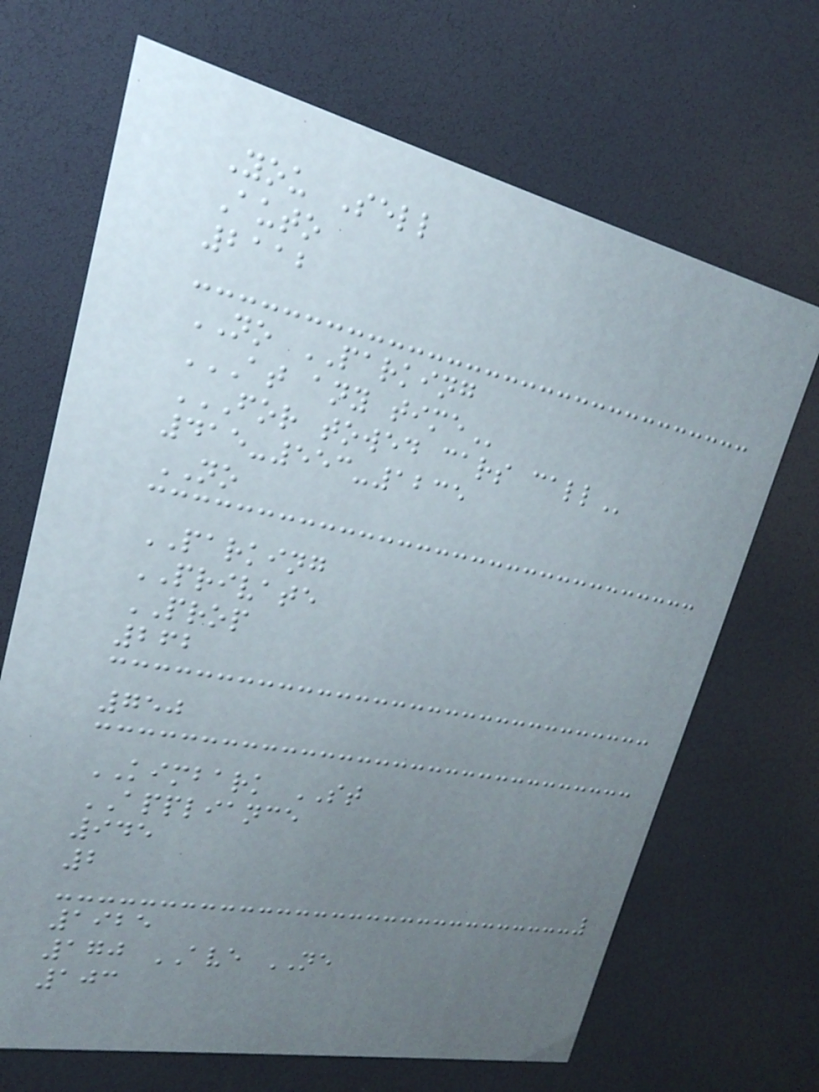You Sell
Auto
2112
NO PARKING
AT ANY TIME
FOR TOWED CARS CALL
415-553-1235
NO
PARKING
PRIVATE
PROP
262
750
KIMBARK ST
APPLIANCE
945
2
1925
170 AVE NE
103
